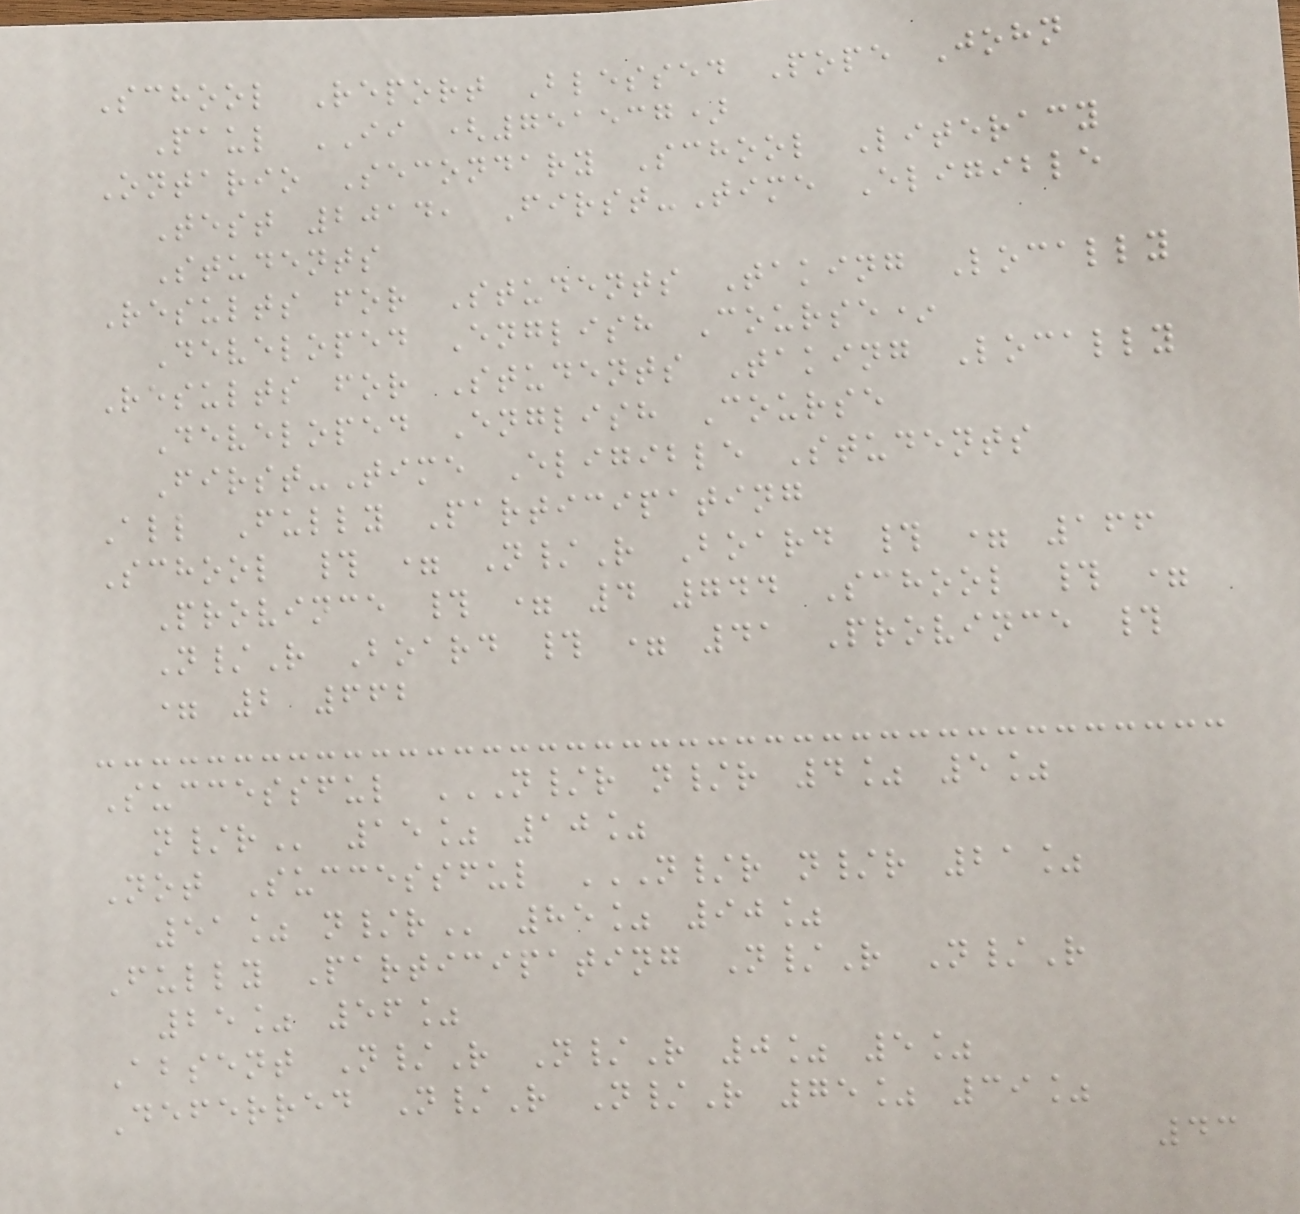School Report Blessed Pope John
Paul II (751537)
Ontario Secondary School Literacy
Test 2014, First-Time Eligible
Students
Results for Students Taking Locally
Developed English Course*
Results for Students Taking Locally
Developed English Course
First-Time Eligible Students
All Fully Participating
School # = N/R Board # = 166
Province # = 4 744 School # =
N/R Board # = 41 Province #
= 2 662
Successful N/R N/R 4% 5%
N/R 15% 10%
Not Successful N/R N/R 21%
51% N/R 85% 90%
Fully Participating N/R N/R
25% 56%
Absent N/R N/R 0% 5%
Deferred N/R N/R 75% 39%
43
